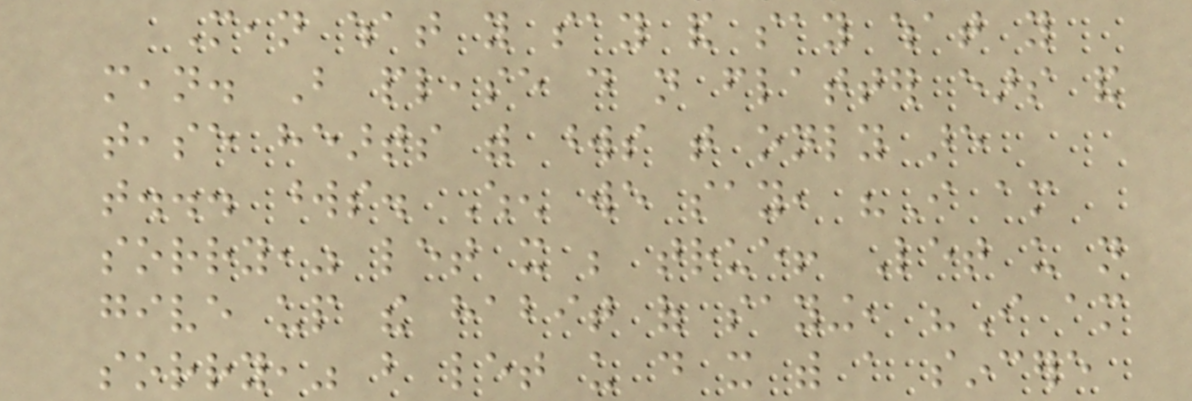Mean what you say and say what you
mean. But please do not flatter ears and
tease hearts with words that only are
that... words. When we say, "I am
sorry," let it be true! Let us not
give up the habit of saying, "I am
sorry," but let us do it with a sincere
